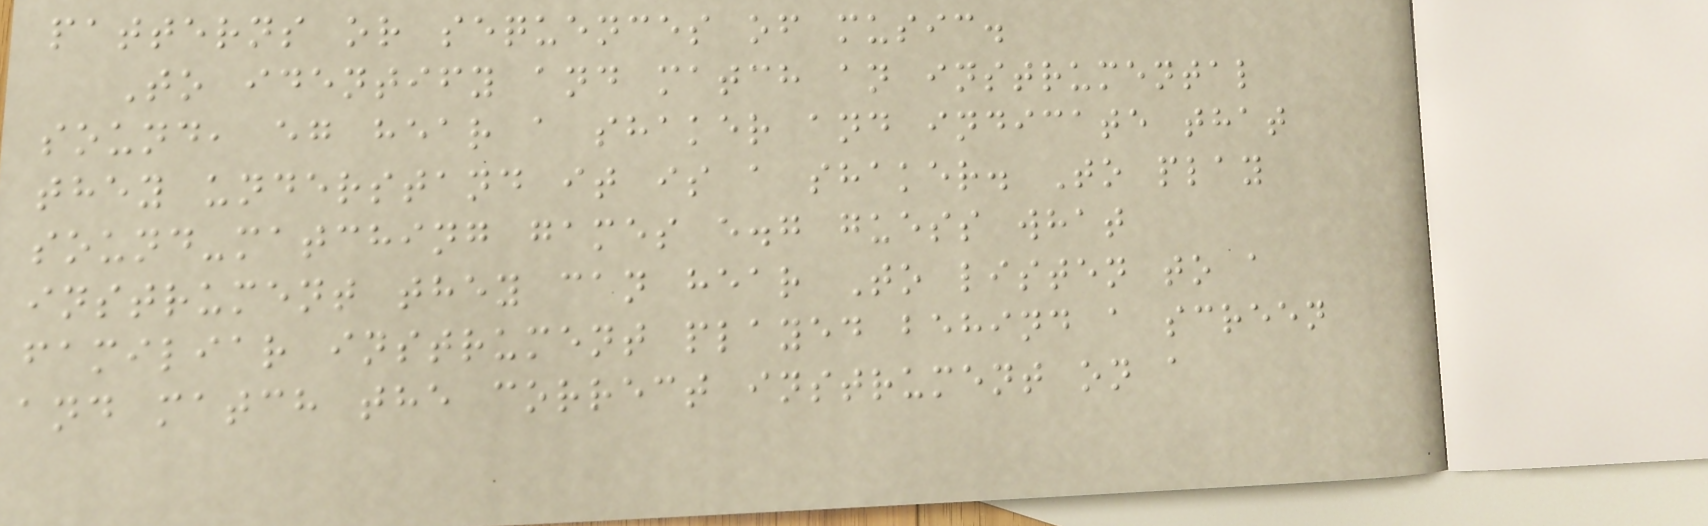patterns or sequences of music.
To identify and match an instrumental
sound, eg hear a shaker and indicate that
they understand it is a shaker. To play
sound-matching games e.g guess what
instrument they can hear To listen to a
familiar instrument played behind a screen
and match the correct instrument on a
